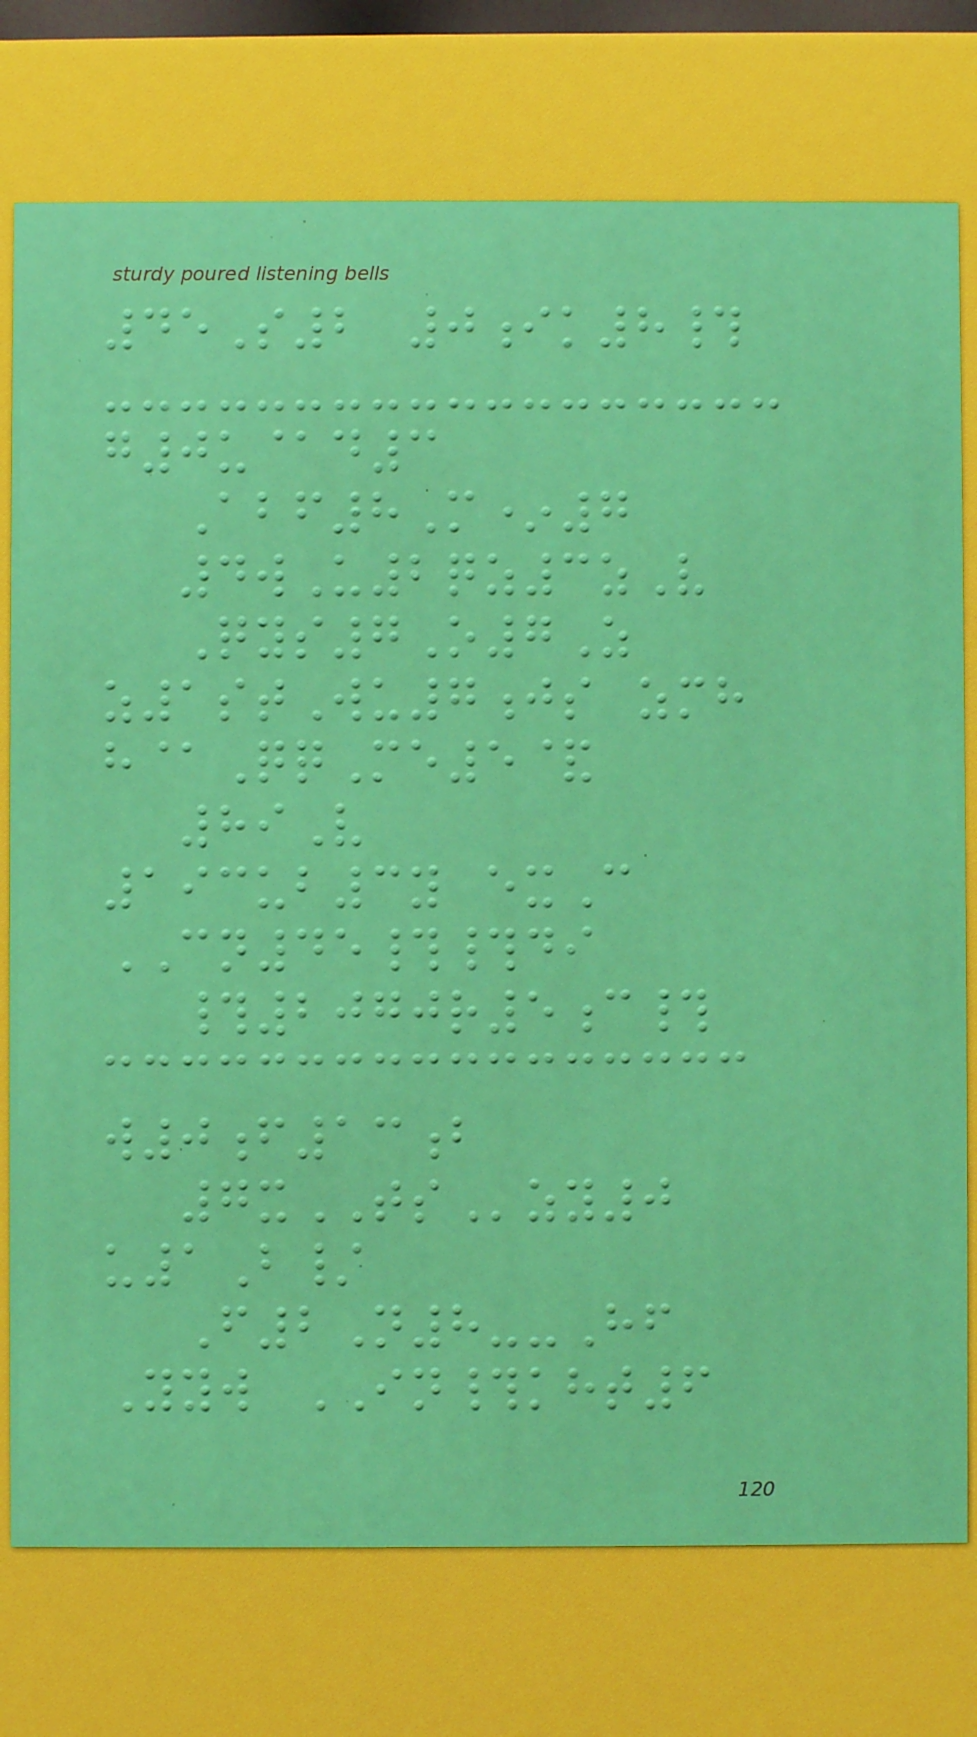45S2 0ik8#
g0u@d3
Abf8M*7
4wU2qz3zV
Qys7O7Z
z1stWu7js zmh
h@QqMe5&
89V
193ub3y exC
CN45##di
#2070r5c#
w0f13b
7xTSzy0
u1B/
F2N8--Hf
Yyw IN#kht6
